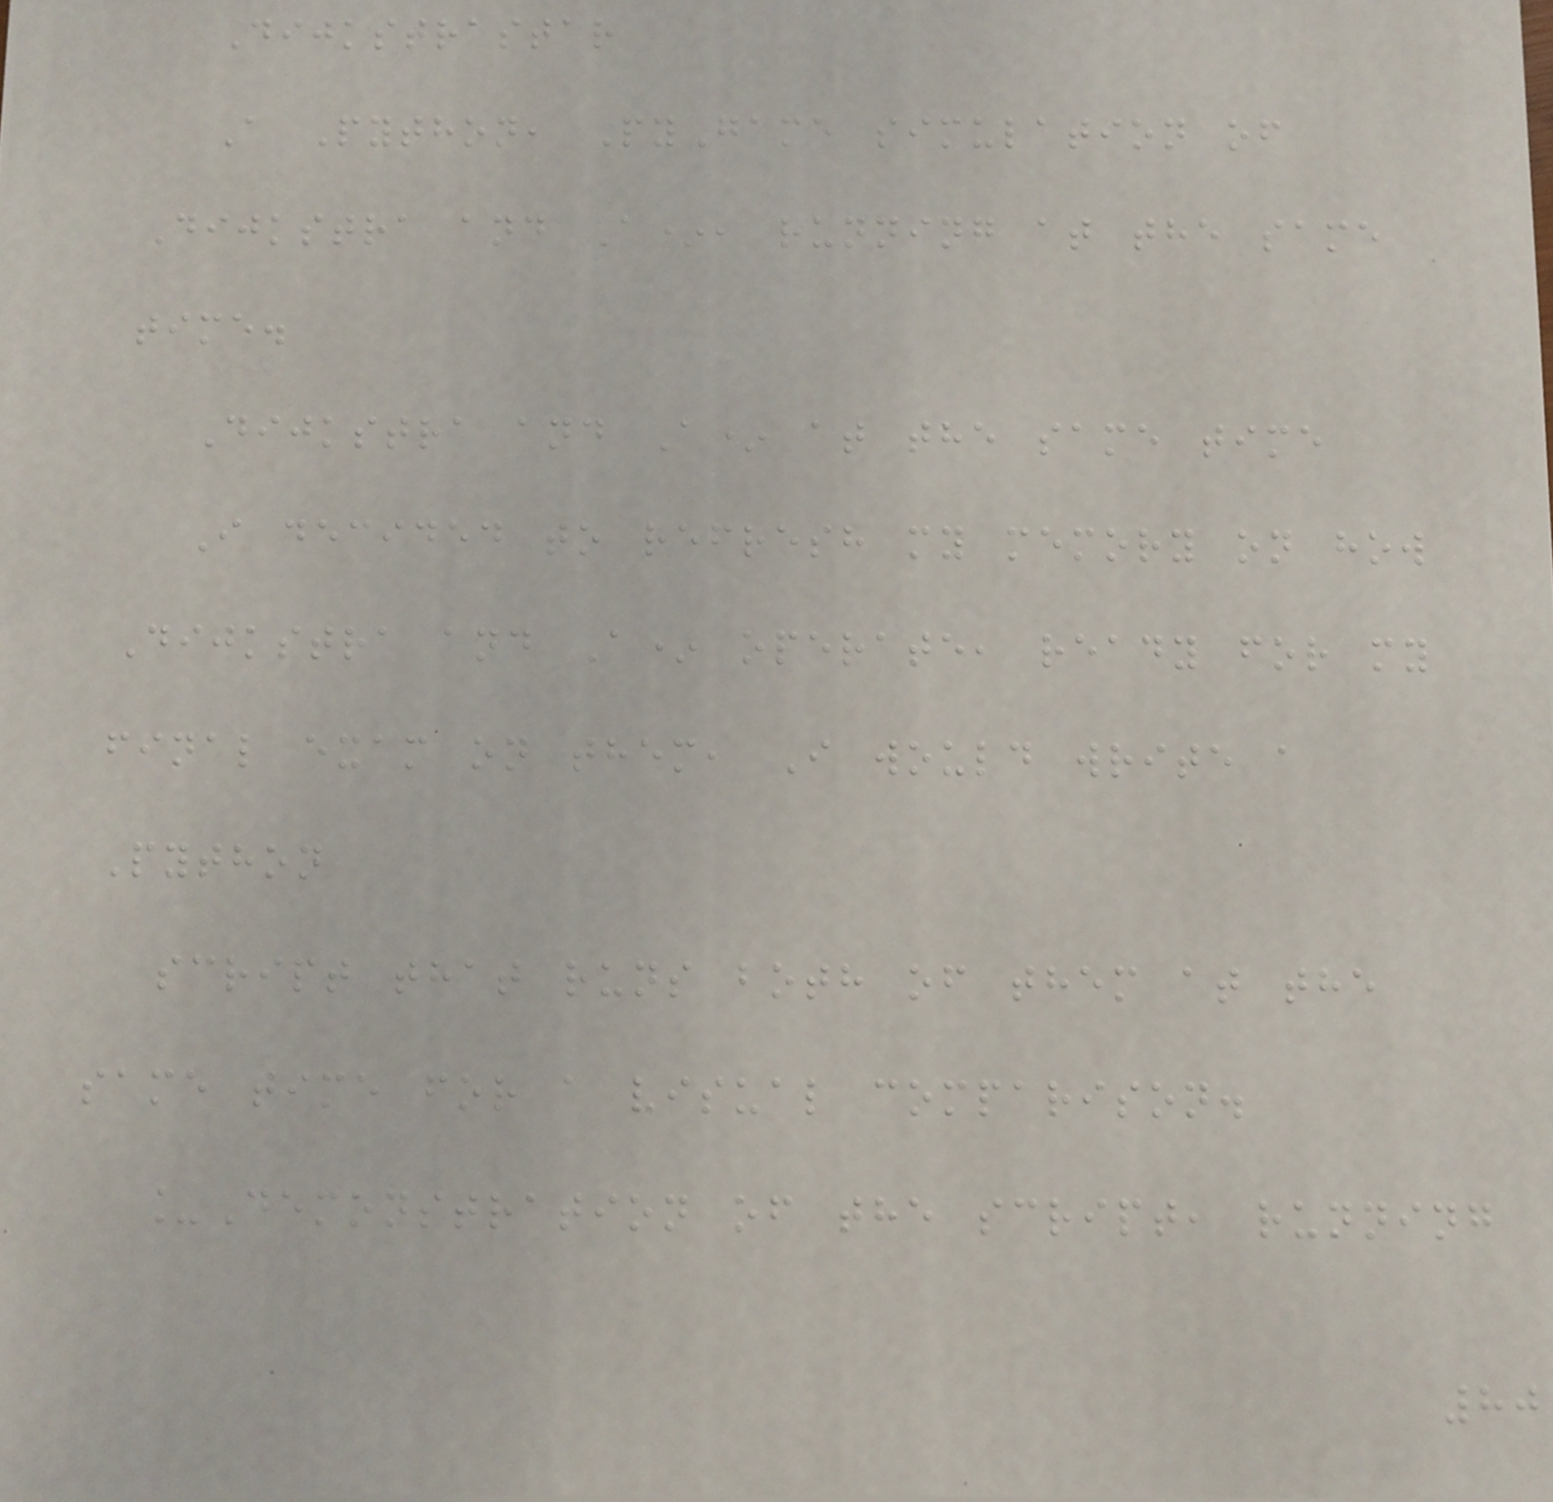Dijkstrastar
A Python, PyGame simulation of
Dijkstra and A*, running at the same
time.
Dijkstra and A* at the same time
I decided to refresh my memory on how
Dijkstra and A* operate, ready for my
final exam on them, I would write a
Python
script that runs both of them at the
same time for a visual comparison.
_Demonstration of the script, running
80
